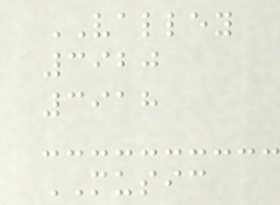VALLEY
3920
3918
MUSIC
